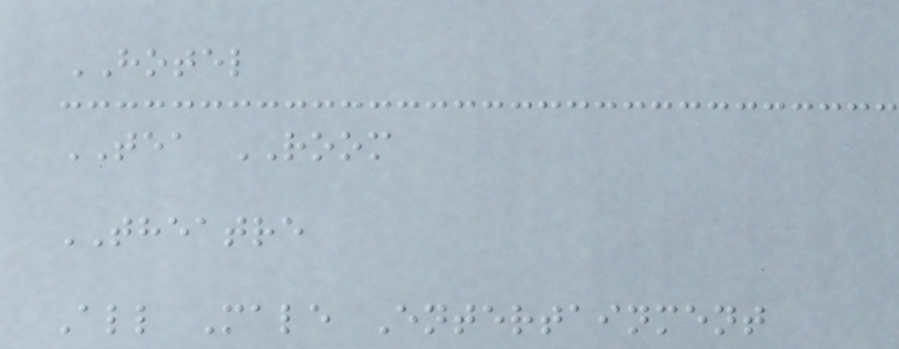HOTEL
TEA ROOM
THEATRE
All Male Entertainment
